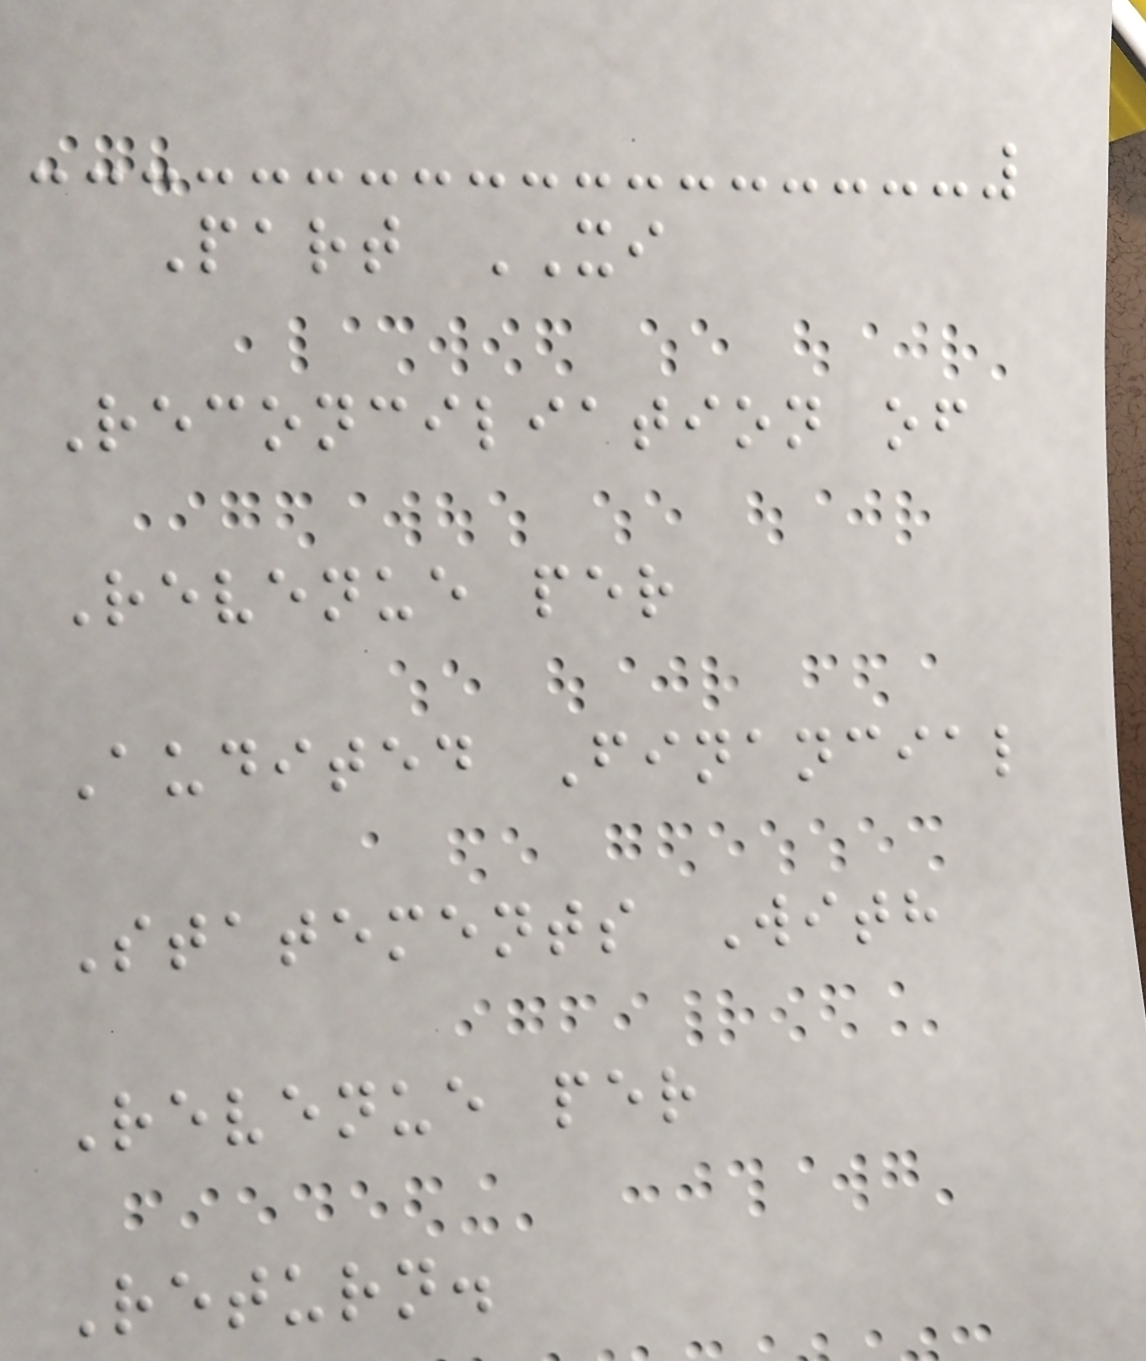Part XI
Reconciliation of
Revenue per
Audited Financial
Statements With
Revenue per
Return.
